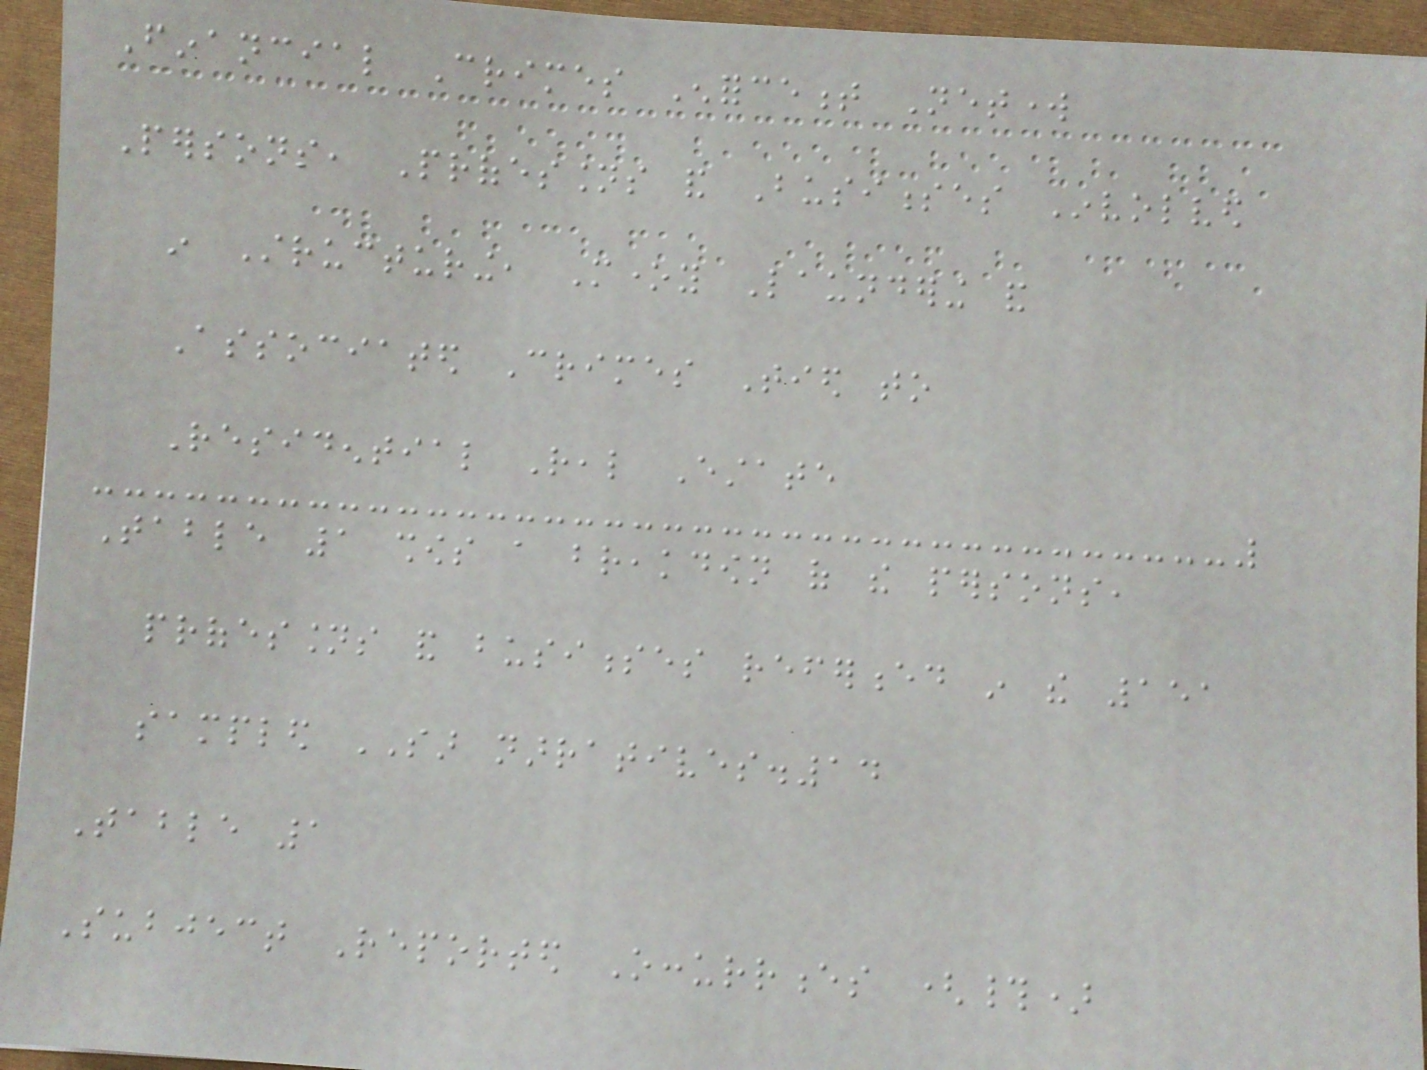Financial Crimes Enforcement Network
Persons, Professions and Businesses Involved
in Structuring, Money Laundering and
Associated Crimes Tied to
Residential Real Estate
Table 1 shows a breakdown of the persons,
professions and businesses referenced in the 151
sampled SAR narratives.14
Table 1
Subject Reported Occurrences (#)
